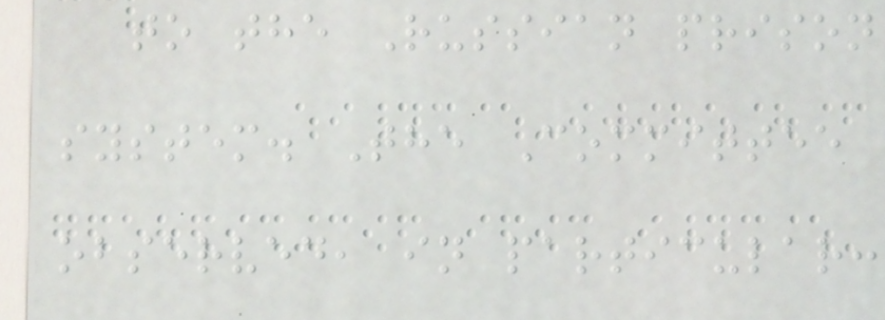to the Russian prison
system. The Committee
observed, in particular:
